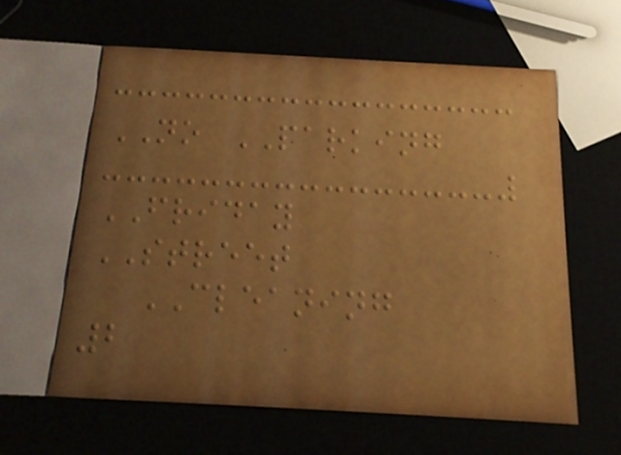NO PARKING
FRIDAY
STREET
CLEANING
2
